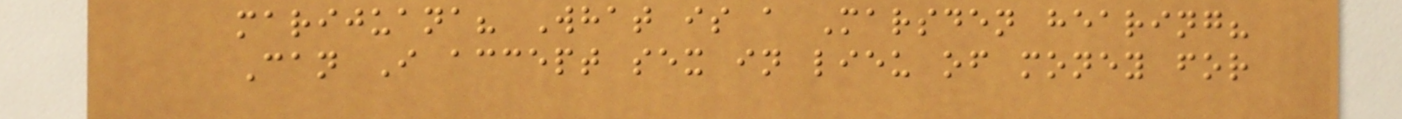marijuana? What is a Marsden hearing?
Can I accept sex in lieu of money for
